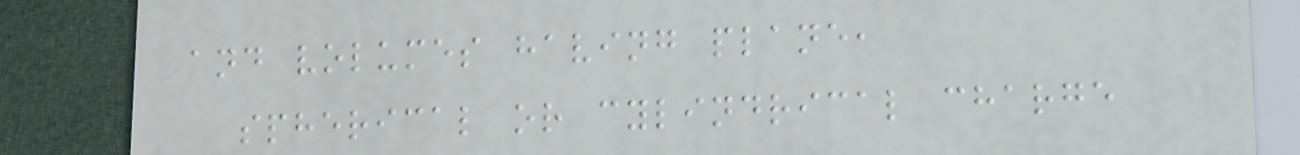and volumes having plane,
spherical or cylindrical charge
